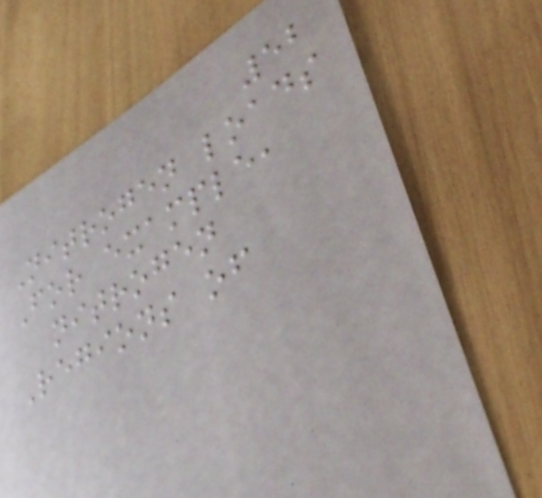52
Nitrogen loads
For example,
nitrogen
Regions of
